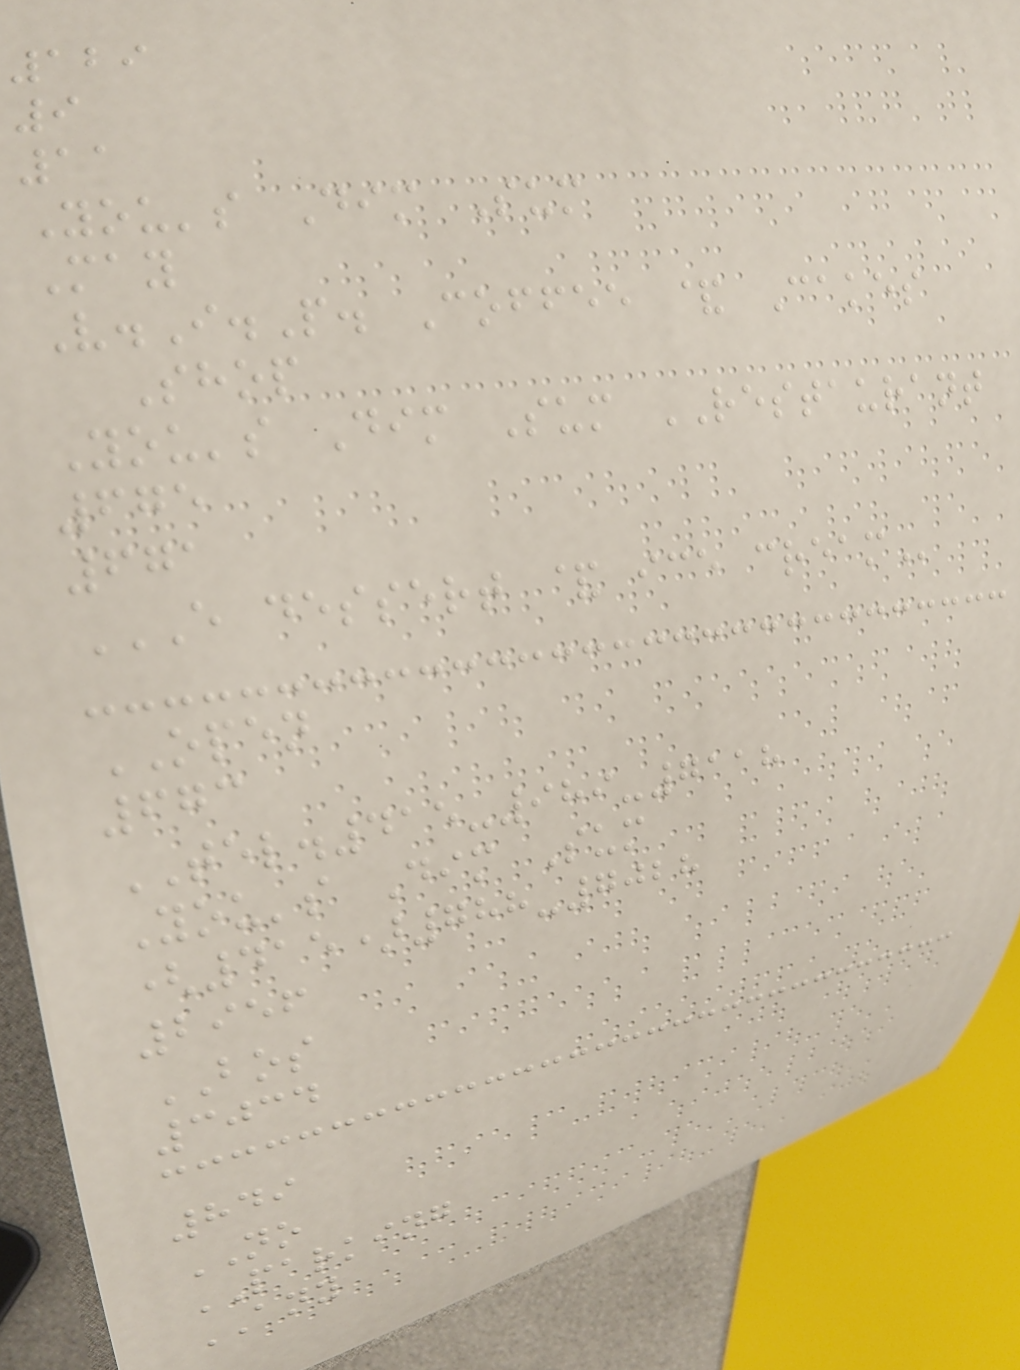129
9
11
You's Dim Sum
May
V.I.P. Coffee & Cakes
Shop
You's Dim Sum RESTAURANT
675
671
E DESSERT & ICE CREAM
OPEN
673
TEL.415-989-7118
You's Dim Sum
(415)788-7028
2956
BOS
3034
849
NO
PARKING
ANY
